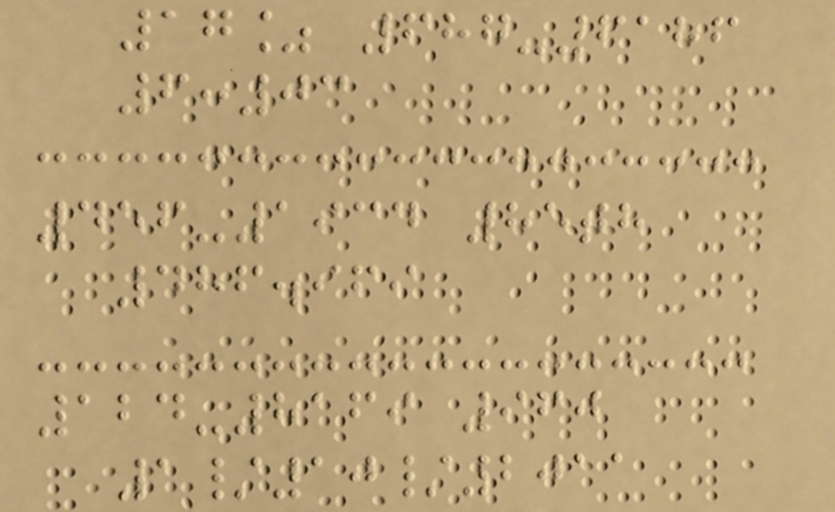17% 687-6186
6:03
456-1934 85th
486.969
124-8169 960
1/10/2011
